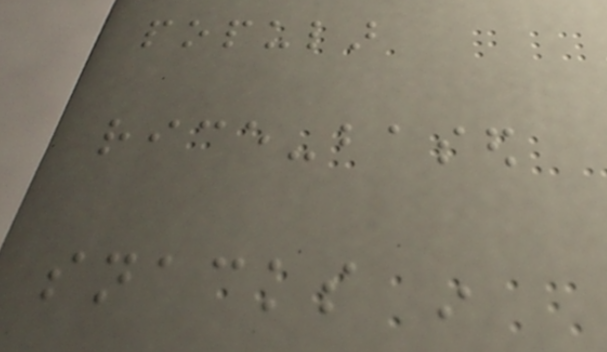popular
rice-based
snacks in
